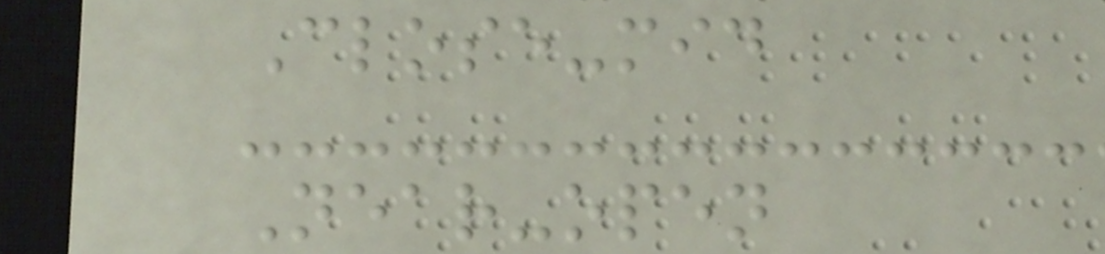Close-mid
Near-open
